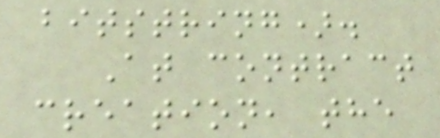bitstring).
At contract
creation, the
